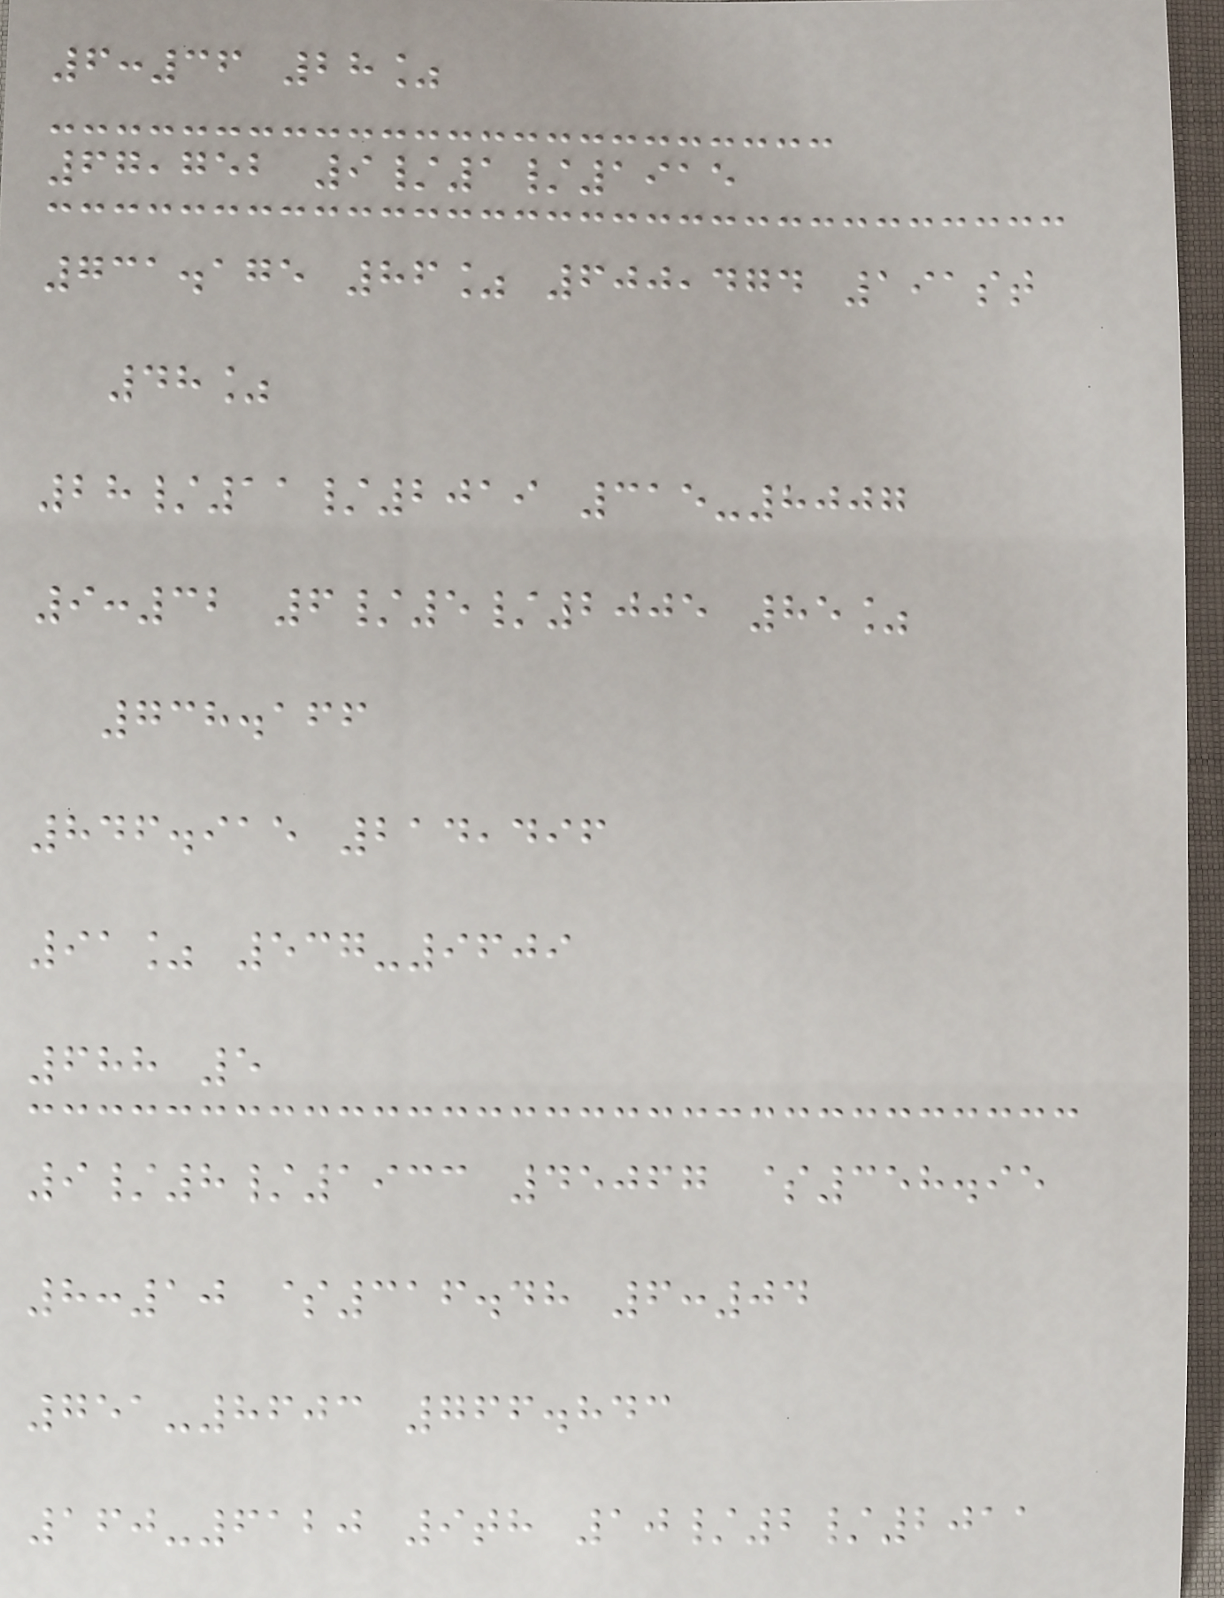6:36 28%
67,752 9/1/1915
731.175 86% 600,474 191st
48%
28/11/2019 315-8007
9:32 6/5/2005 85%
738.166
846.915 214,496
91% 537-9609
688 5
9/8/1933 45067 $358.95
8:10 $316.48 6:04
751-8603 766.843
160-6120 9th 10/2/2011
